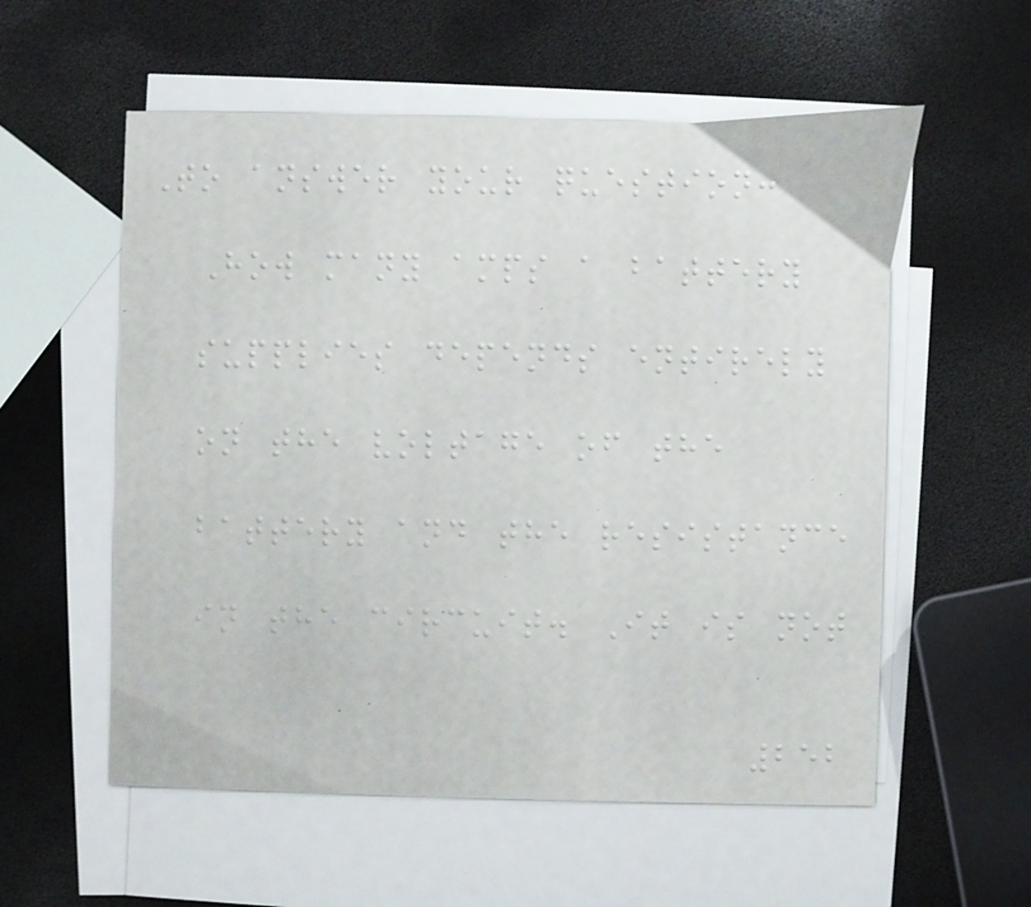To answer your question:
How many amps a battery
supplies depends entirely
on the voltage of the
battery and the resistance
in the circuit. It is not
252
